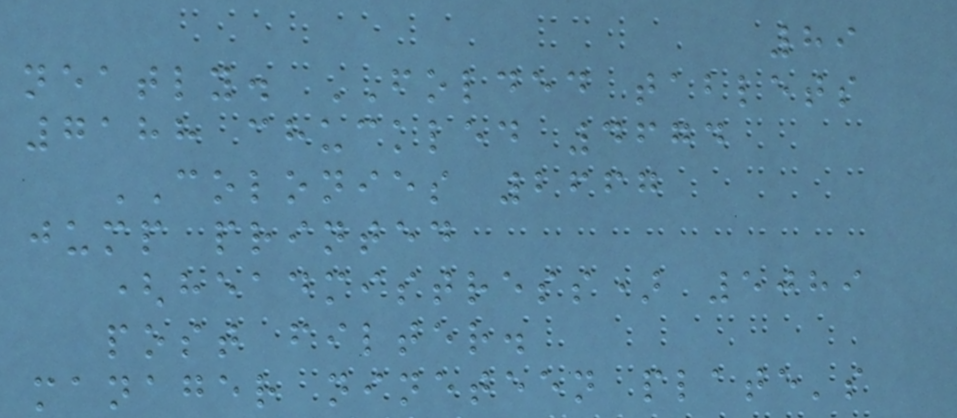89
neatly. FOLDED tablets
7188 chuckled 4674
COLONIES 2667
jump printed
(headmistress) 5089
post filter.
manager nineteen plate's
